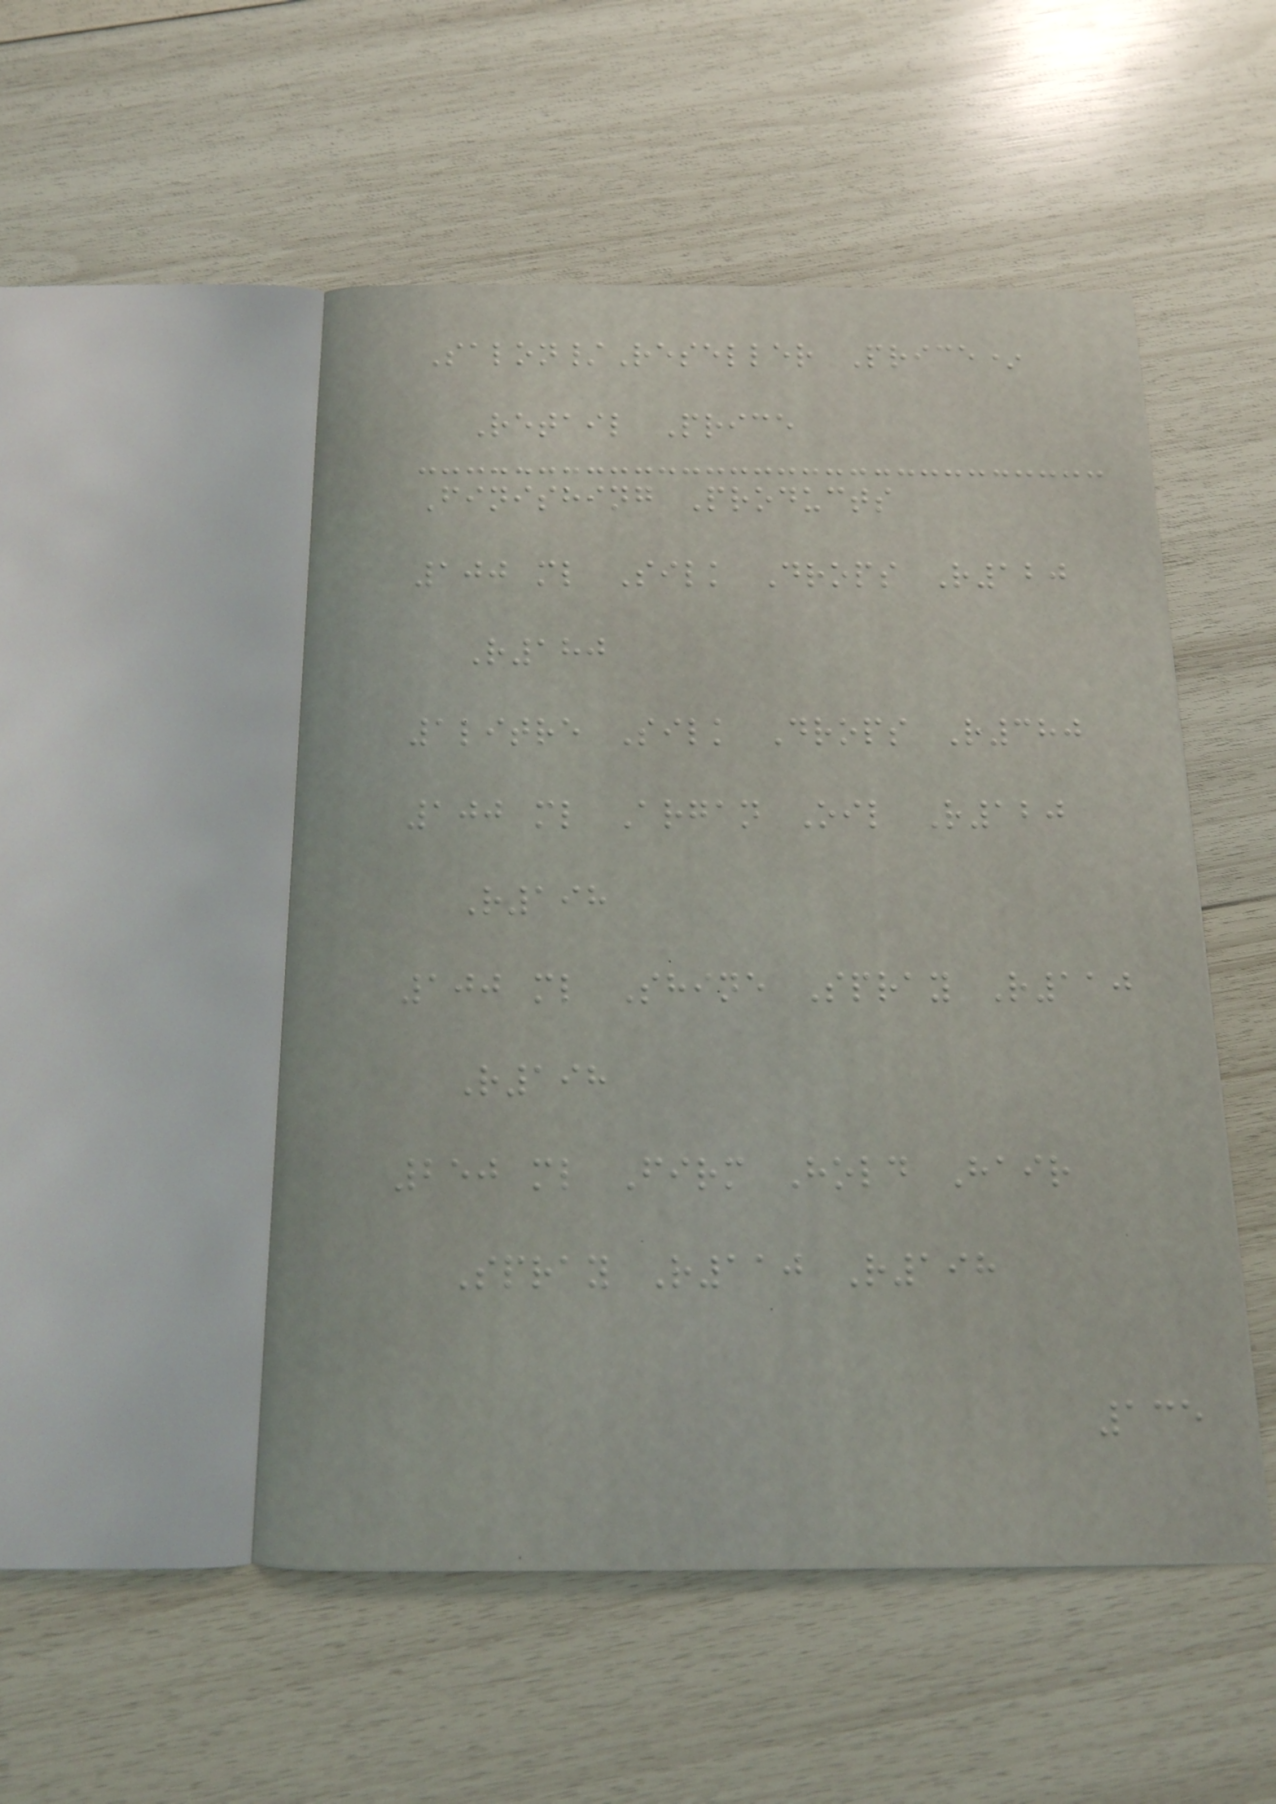Salon/Reseller Price*
Retail Price
Finishing Products
100 ml Silk Drops R120
R180
1litre Silk Drops R380
100 ml Argan Oil R120
R198
100 ml Shine Spray R110
R198
250 ml Firm Hold Hair
Spray R110 R198
135
